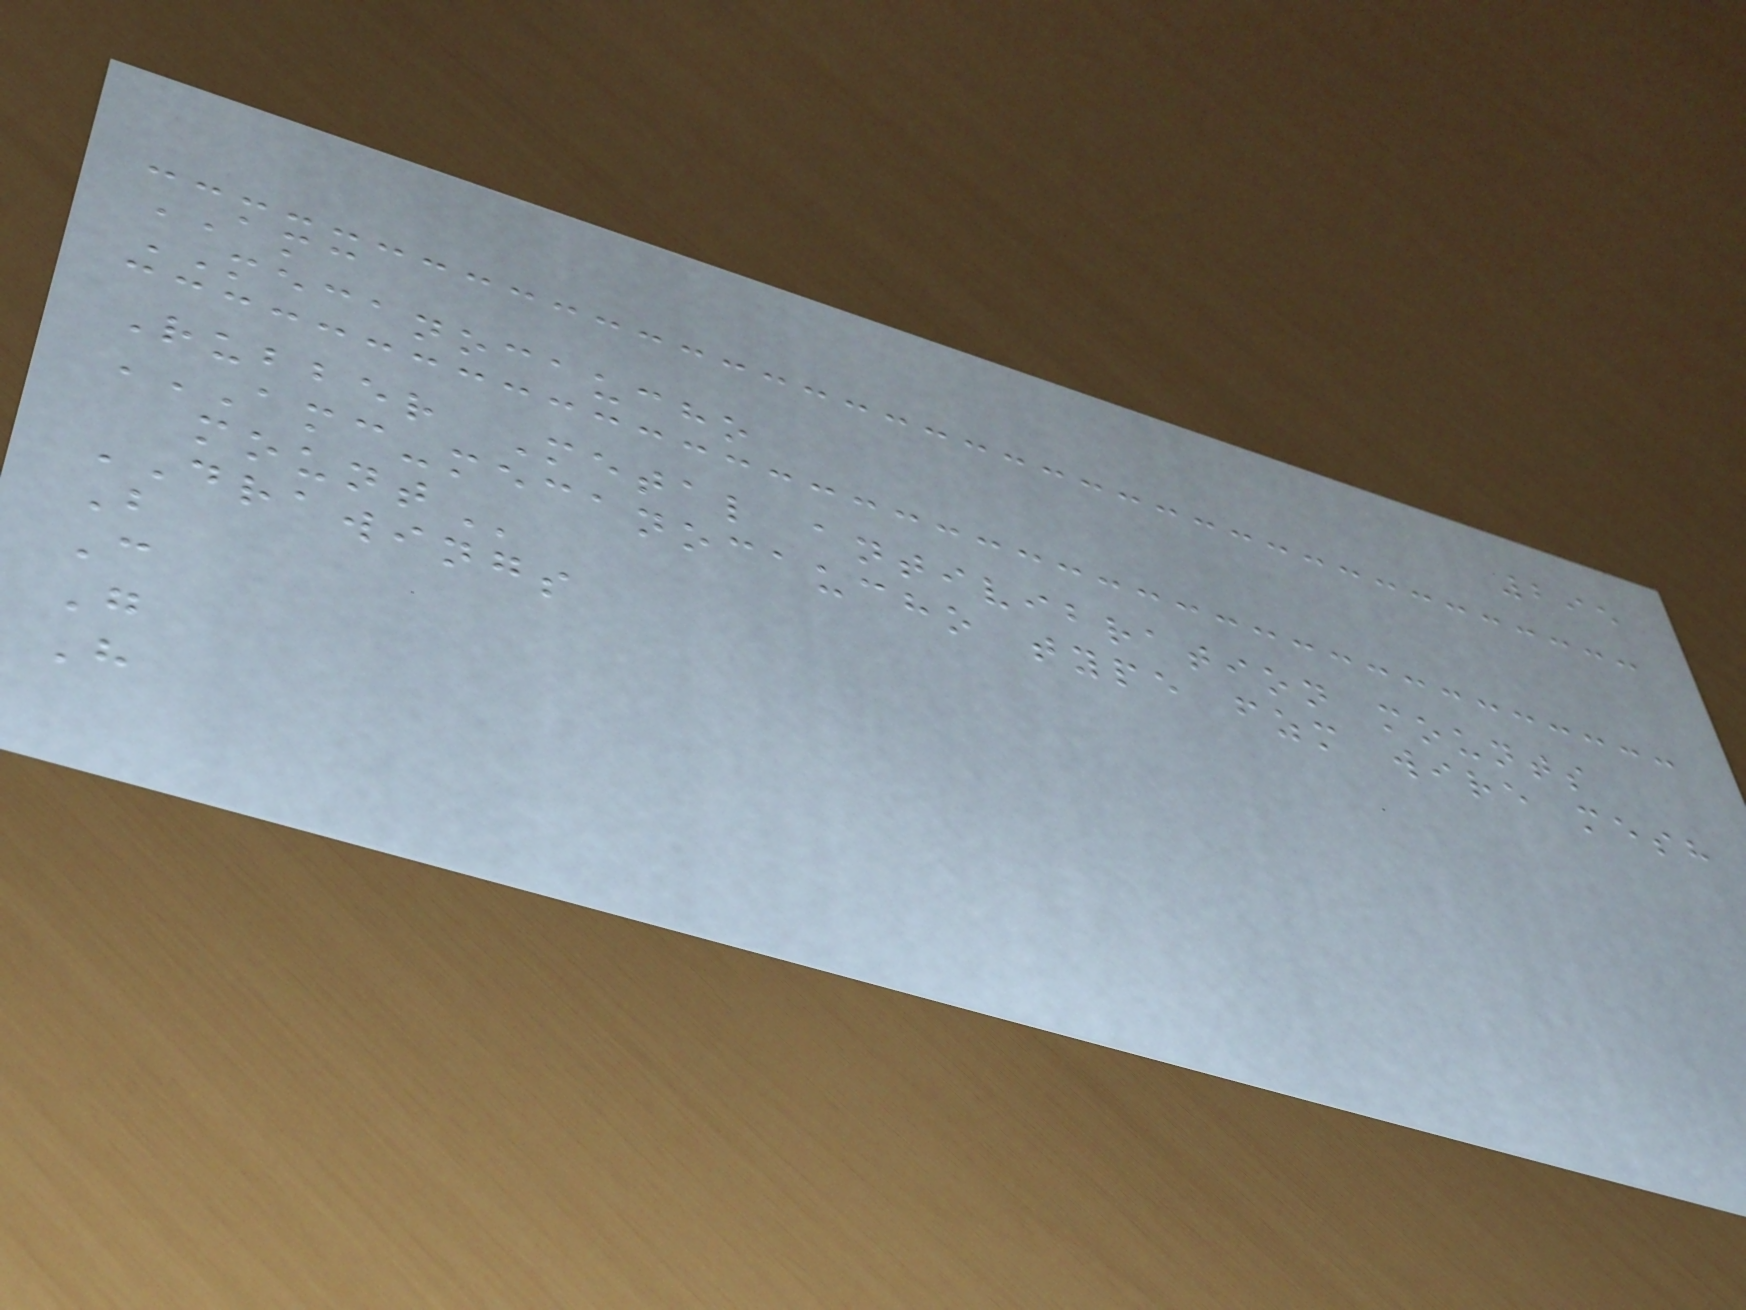295
AMC
MECANOCAUCHO
Rubber Metal antivibration mounts
AMC-MECANOCAUCHO TYPE FZM WIRE MESH
MOUNT
DRAWINGS
B
C
G
H
